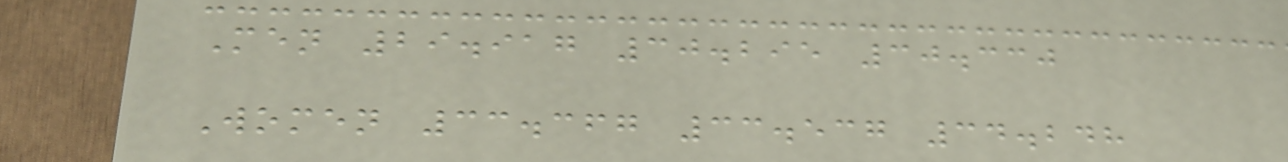Men 29.917 30.295 30.330
Women 33.367 33.537 34.248
